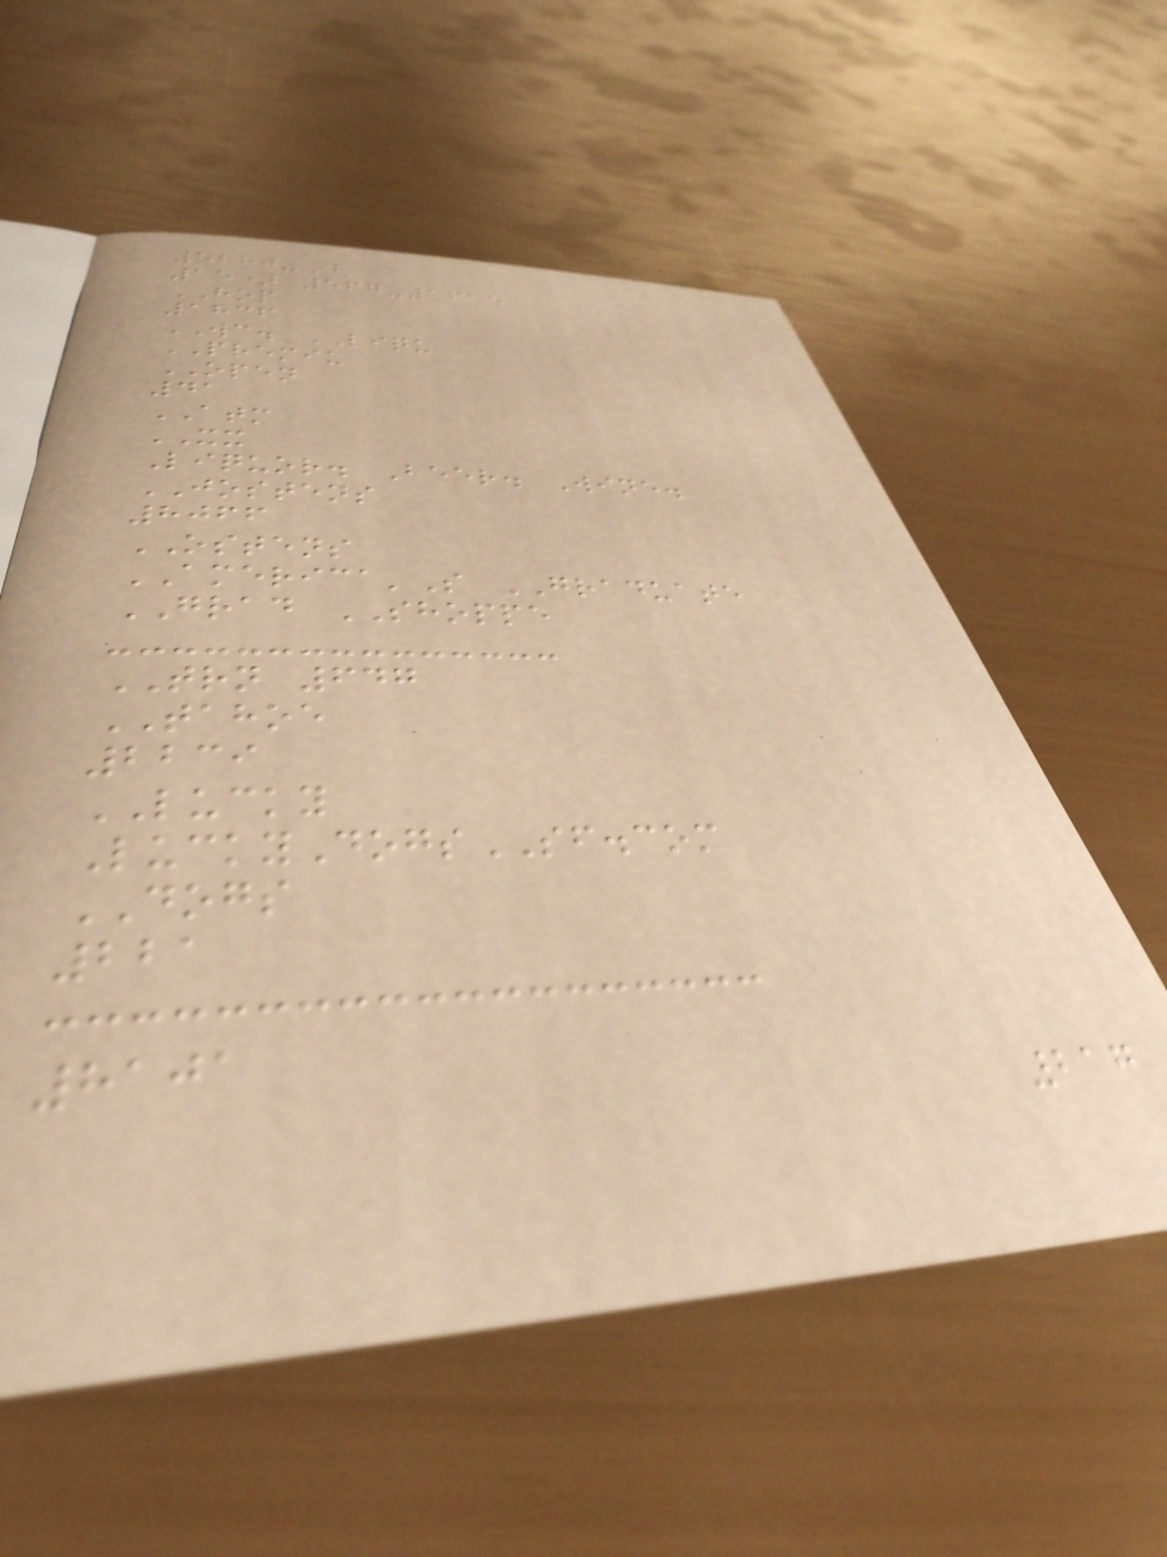5280-D
15) 567-1615
HOP
1836
WC. LIQU
PREMIU
OPEN
41
ATM
XX
Liquor. Beer. Wine.
JOSTENS
8066
OSTENS
AMERICA'S GRADUATE
GRAD SHOPPE
TRN 647
TAHOE
2239
LUCKY
LuckyDogsSF.com
DOGS
221
8101
217
